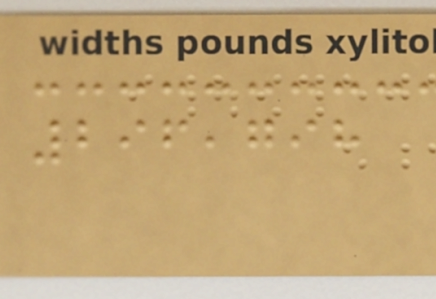296,798
